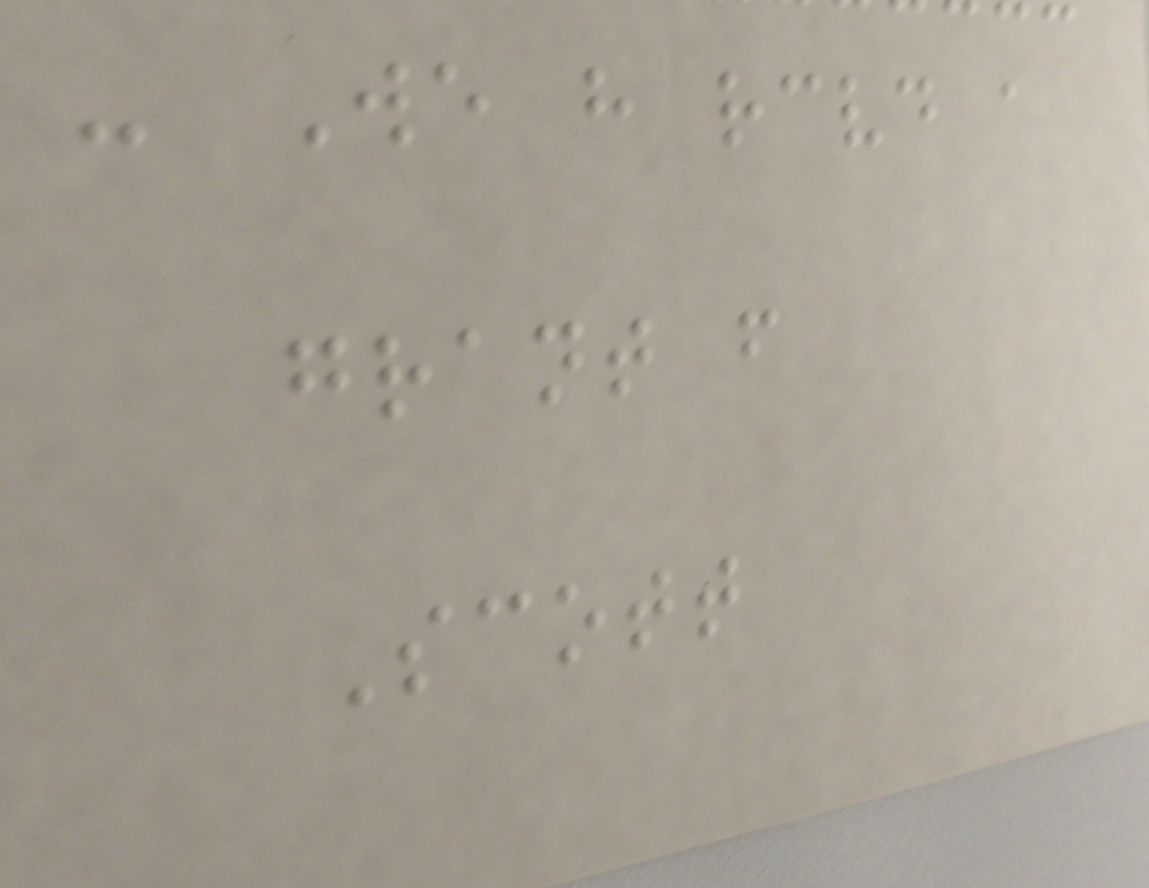- We have received a
grant from
Scott
